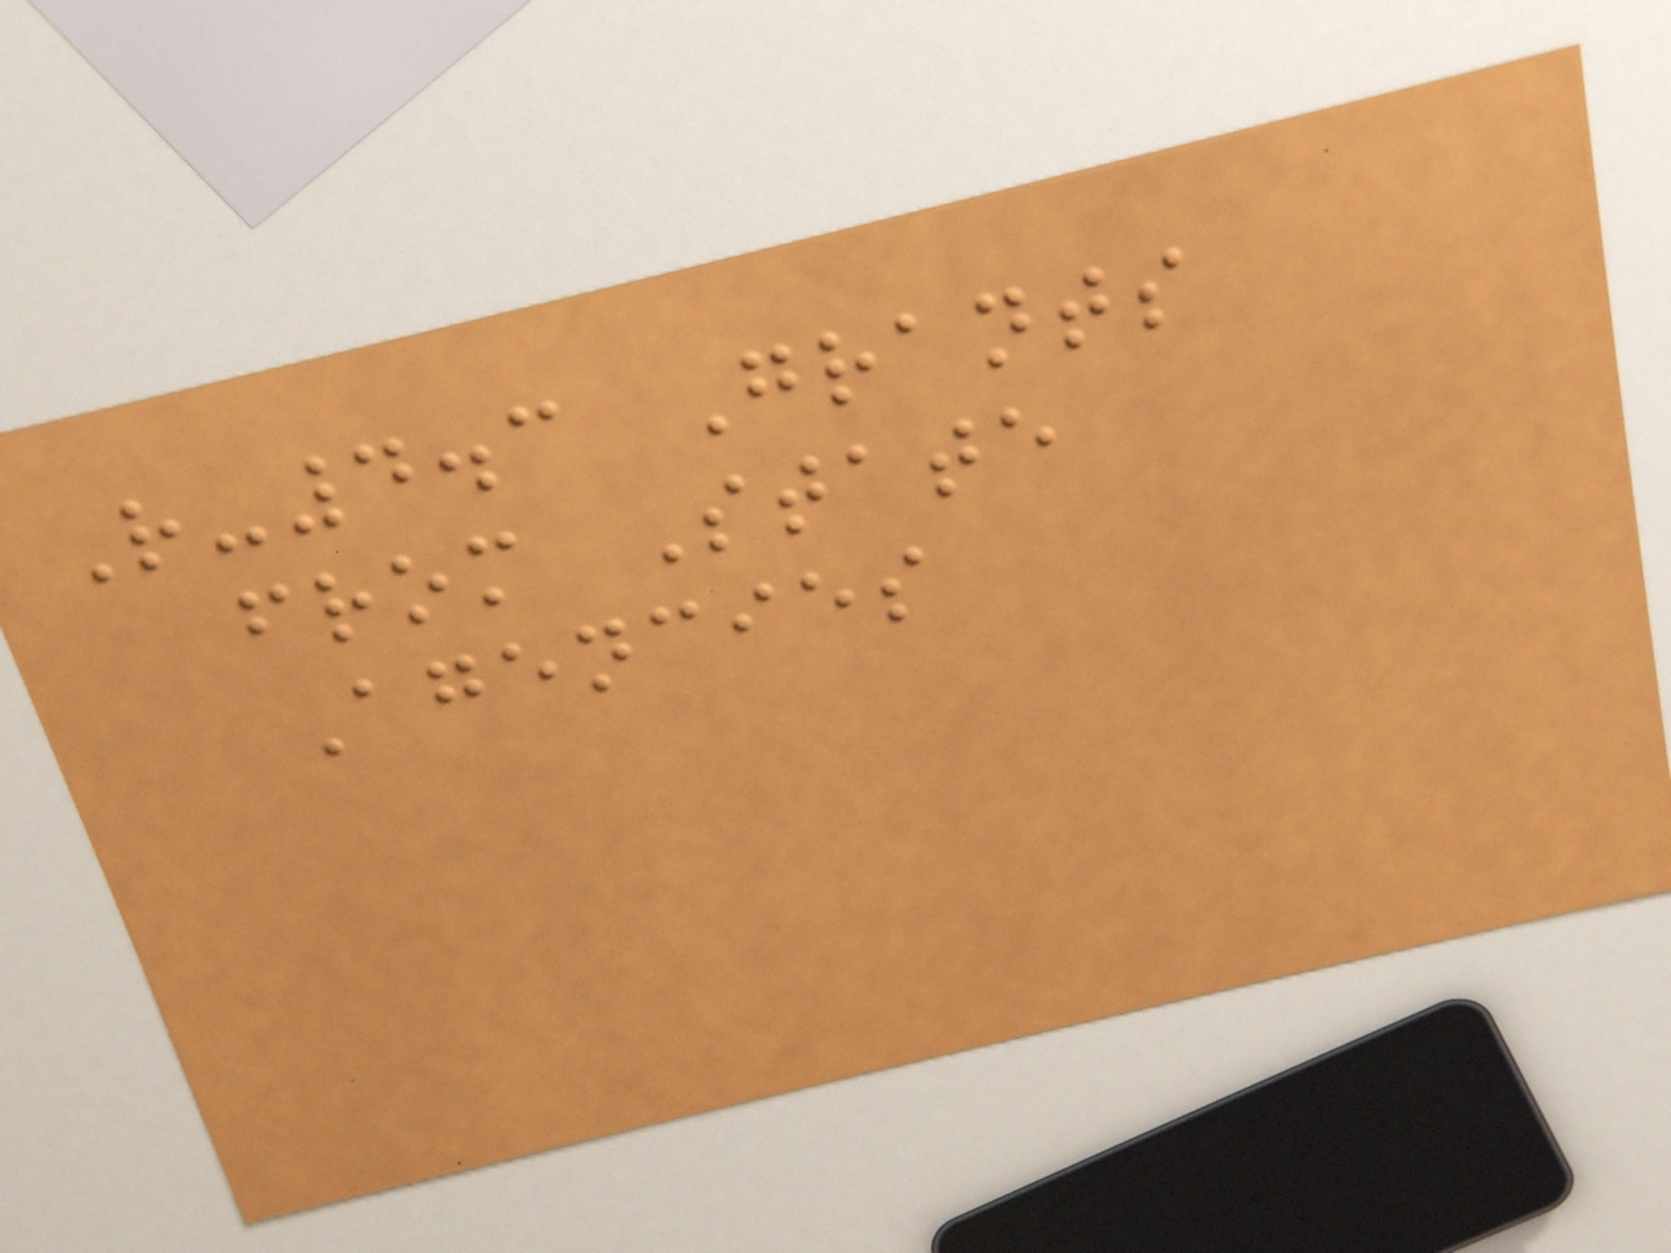R-4.3 Grants
from State
Agencies
